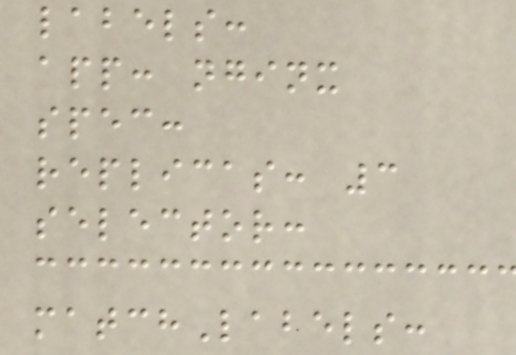labels:
app: nginx
spec:
replicas: 3
selector:
matchLabels:
